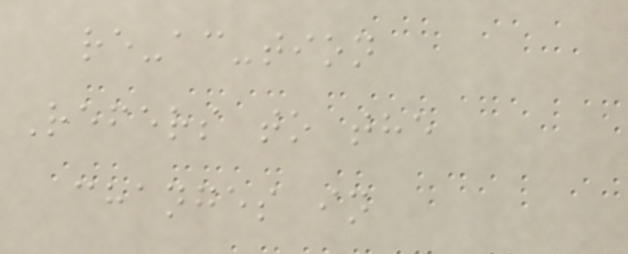re-ac-tion
Refers to the
changes in
